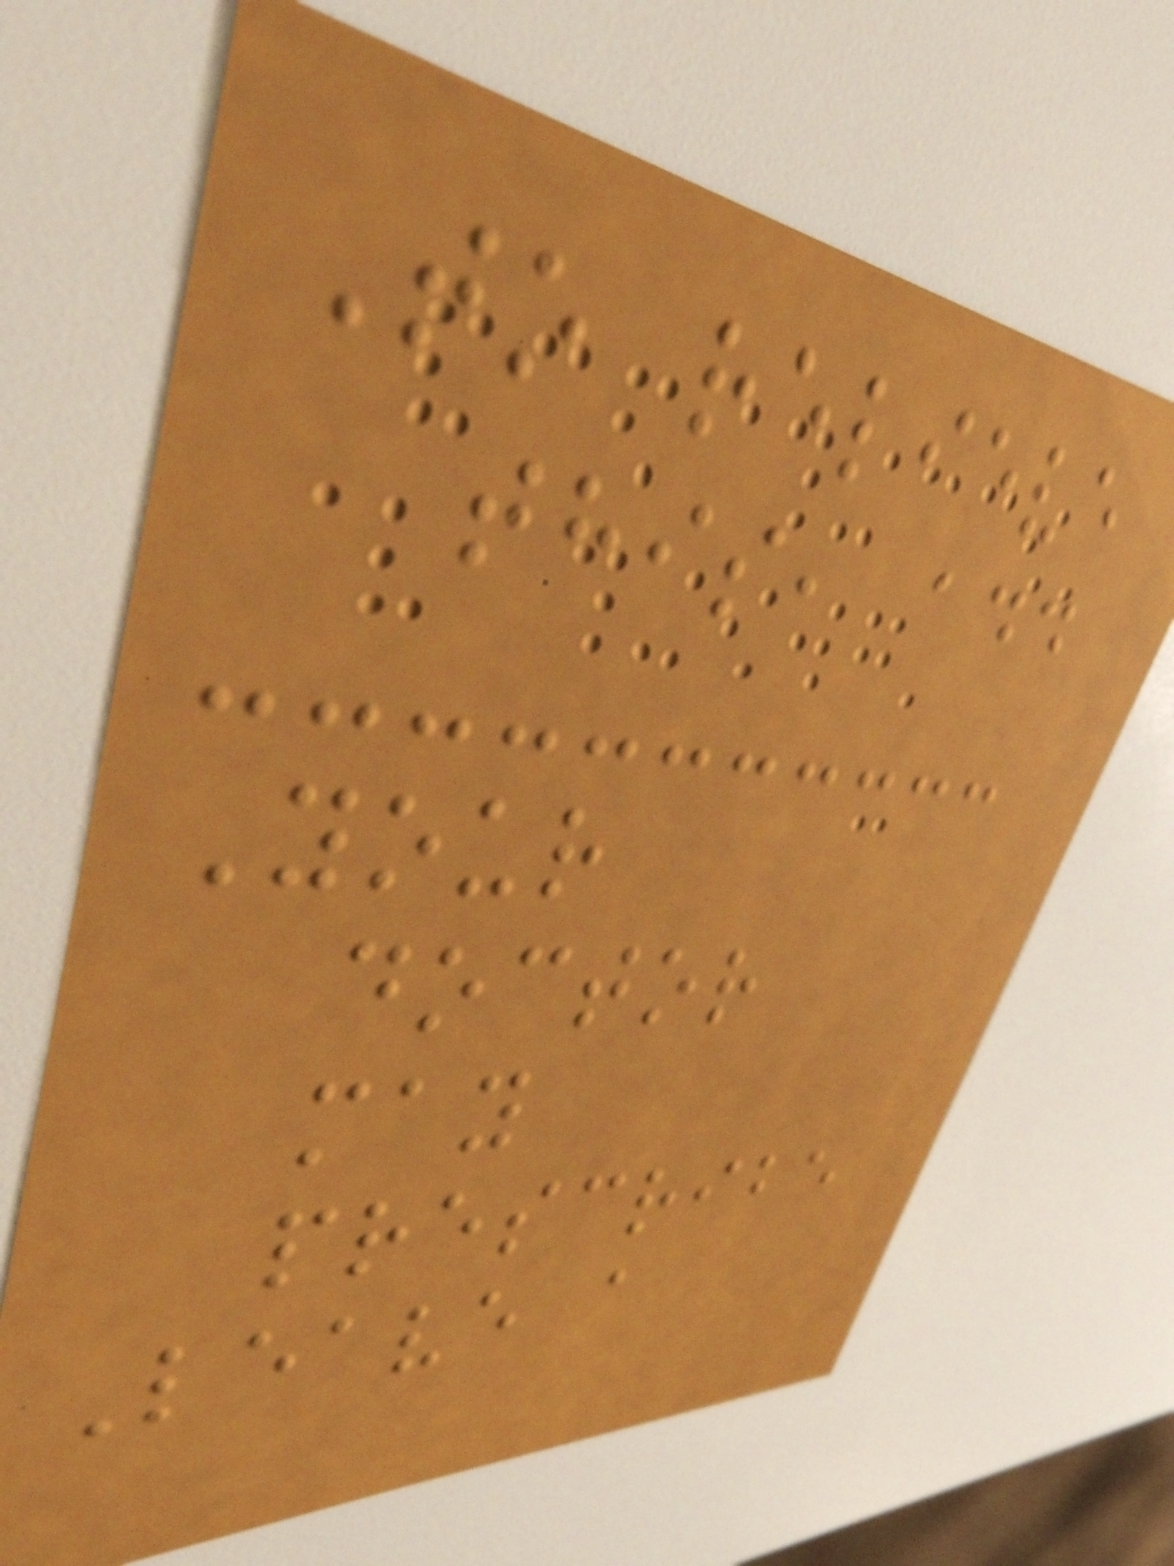To relieve
this, add
Your
doctor
may
prescribe
Leave a
